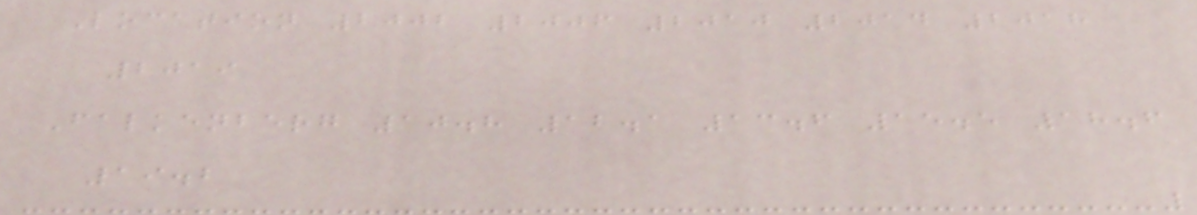Location 2002 2006 2010 2014 2018
2019
Falkenberg 10.8 12.1 13.6 15.5 18.6
19.2
